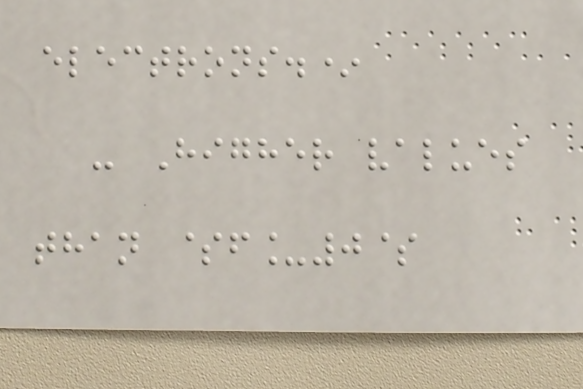electrons.*
- Higher values
than $f_0$
